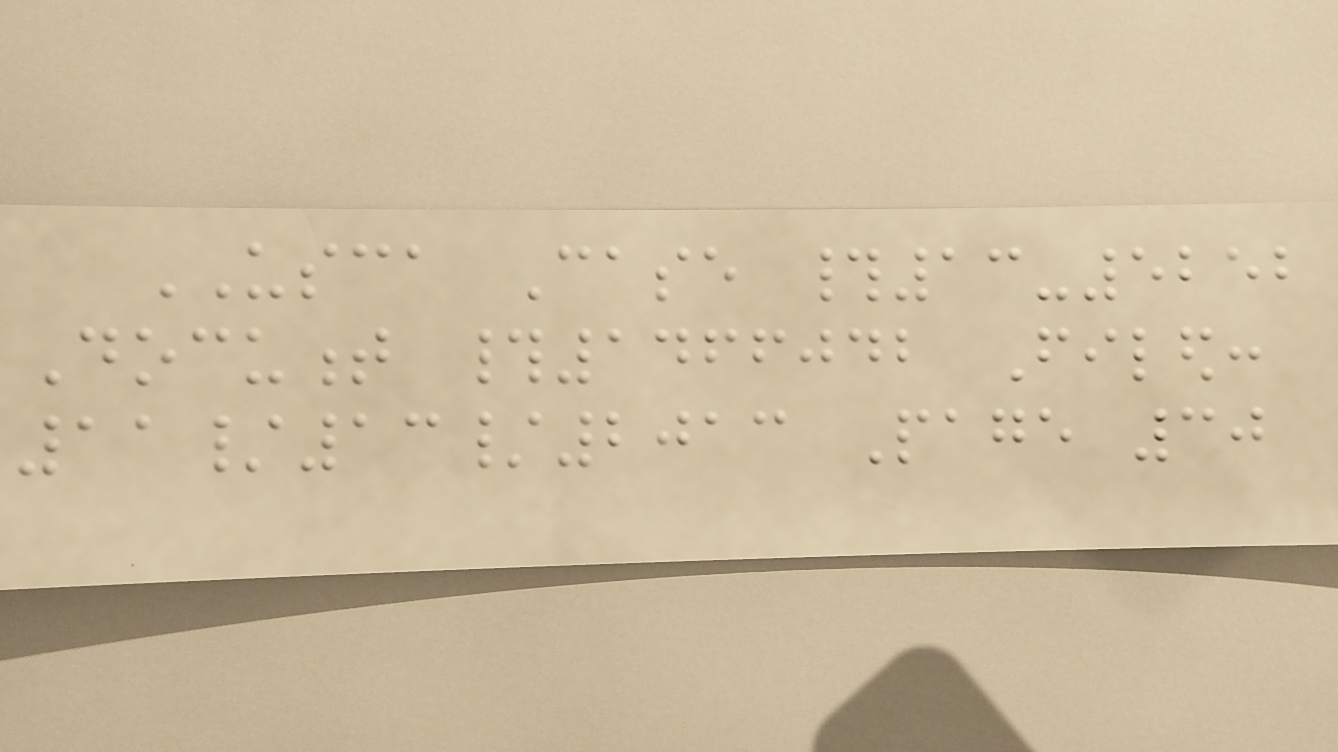USCA Case #13-5252
Document #1466042 Filed:
11/13/2013 Page 30
